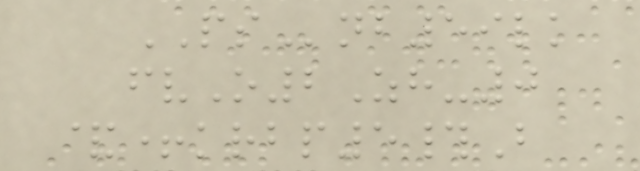PSnb59lk
fvO2Zh-0
&+krbp5#B
